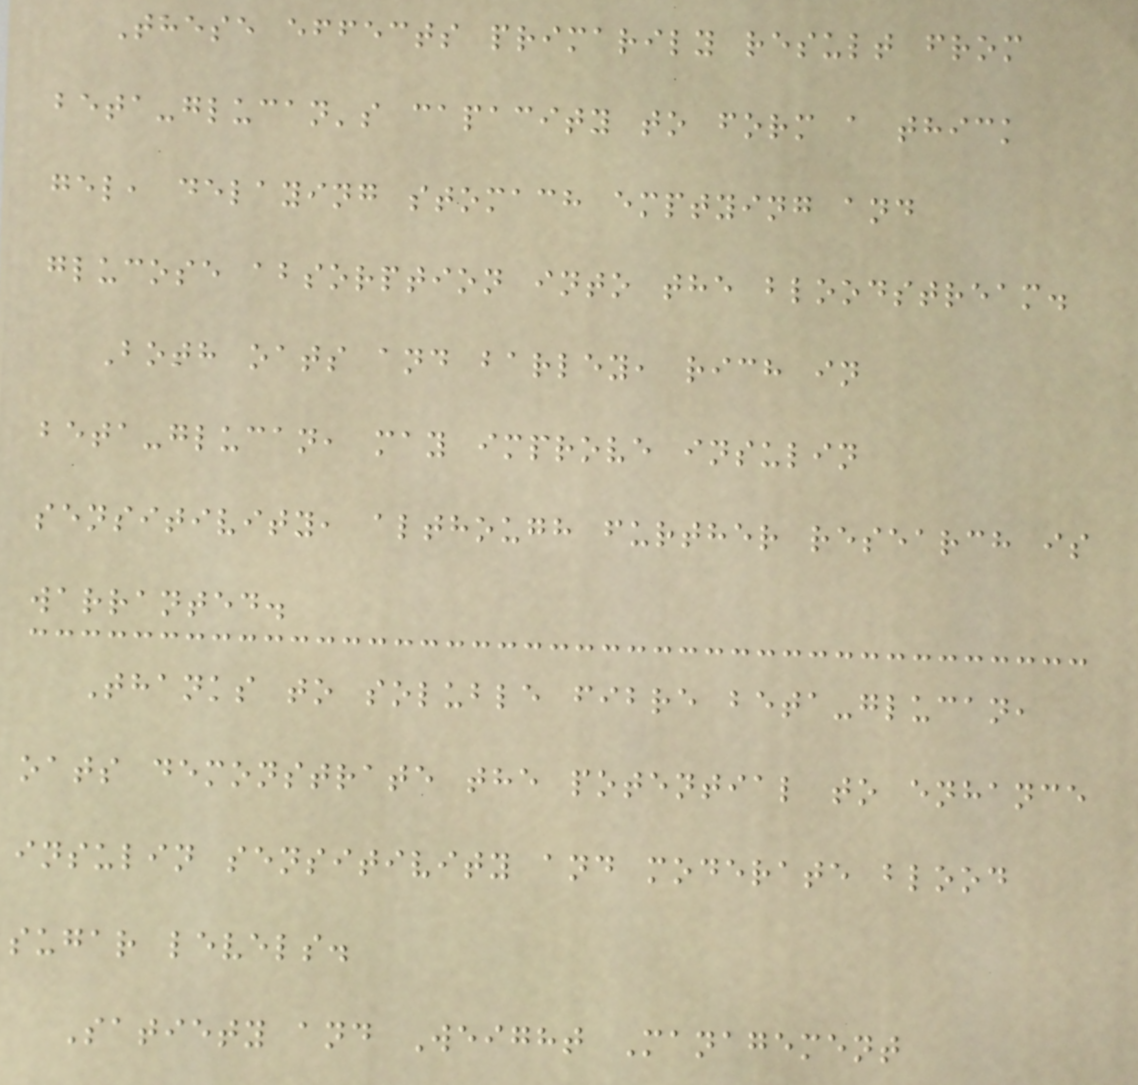These effects primarily result from
beta-glucan's capacity to form a thick
gel, delaying stomach emptying and
glucose absorption into the bloodstream.
Both oats and barley, rich in
beta-glucan, may improve insulin
sensitivity, although further research is
warranted.
Thanks to soluble fibre beta-glucan,
oats demonstrate the potential to enhance
insulin sensitivity and moderate blood
sugar levels.
Satiety and Weight Management
